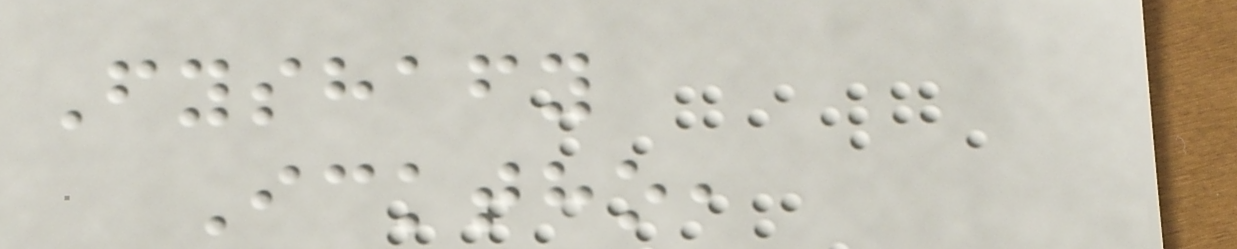Fyshafy
Icktho,
